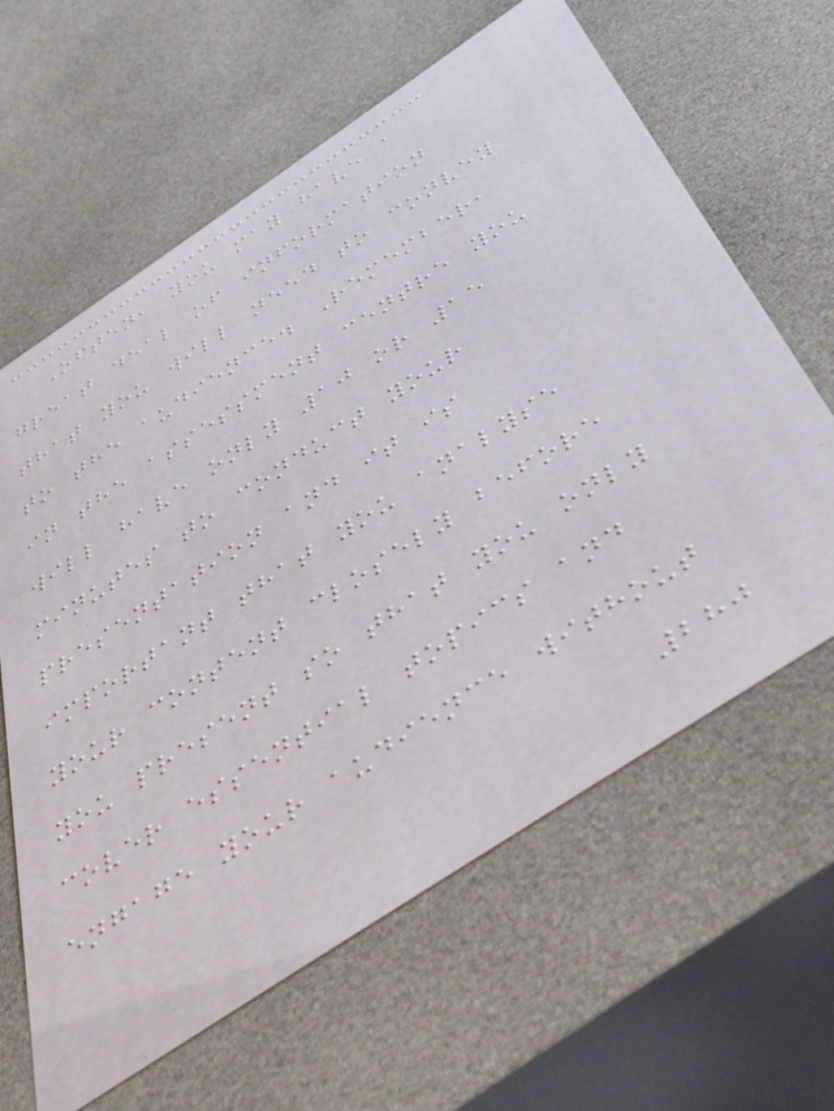Often, you may have a
great deal of information
that you will need to convey
to the audience. Remember,
in the assessment centre you
will have only 10 or 15
minutes to conduct your
presentation and it is
important that you analyse
your content closely before
you present so that you only
cover essential topics and
engage your audience without
280
